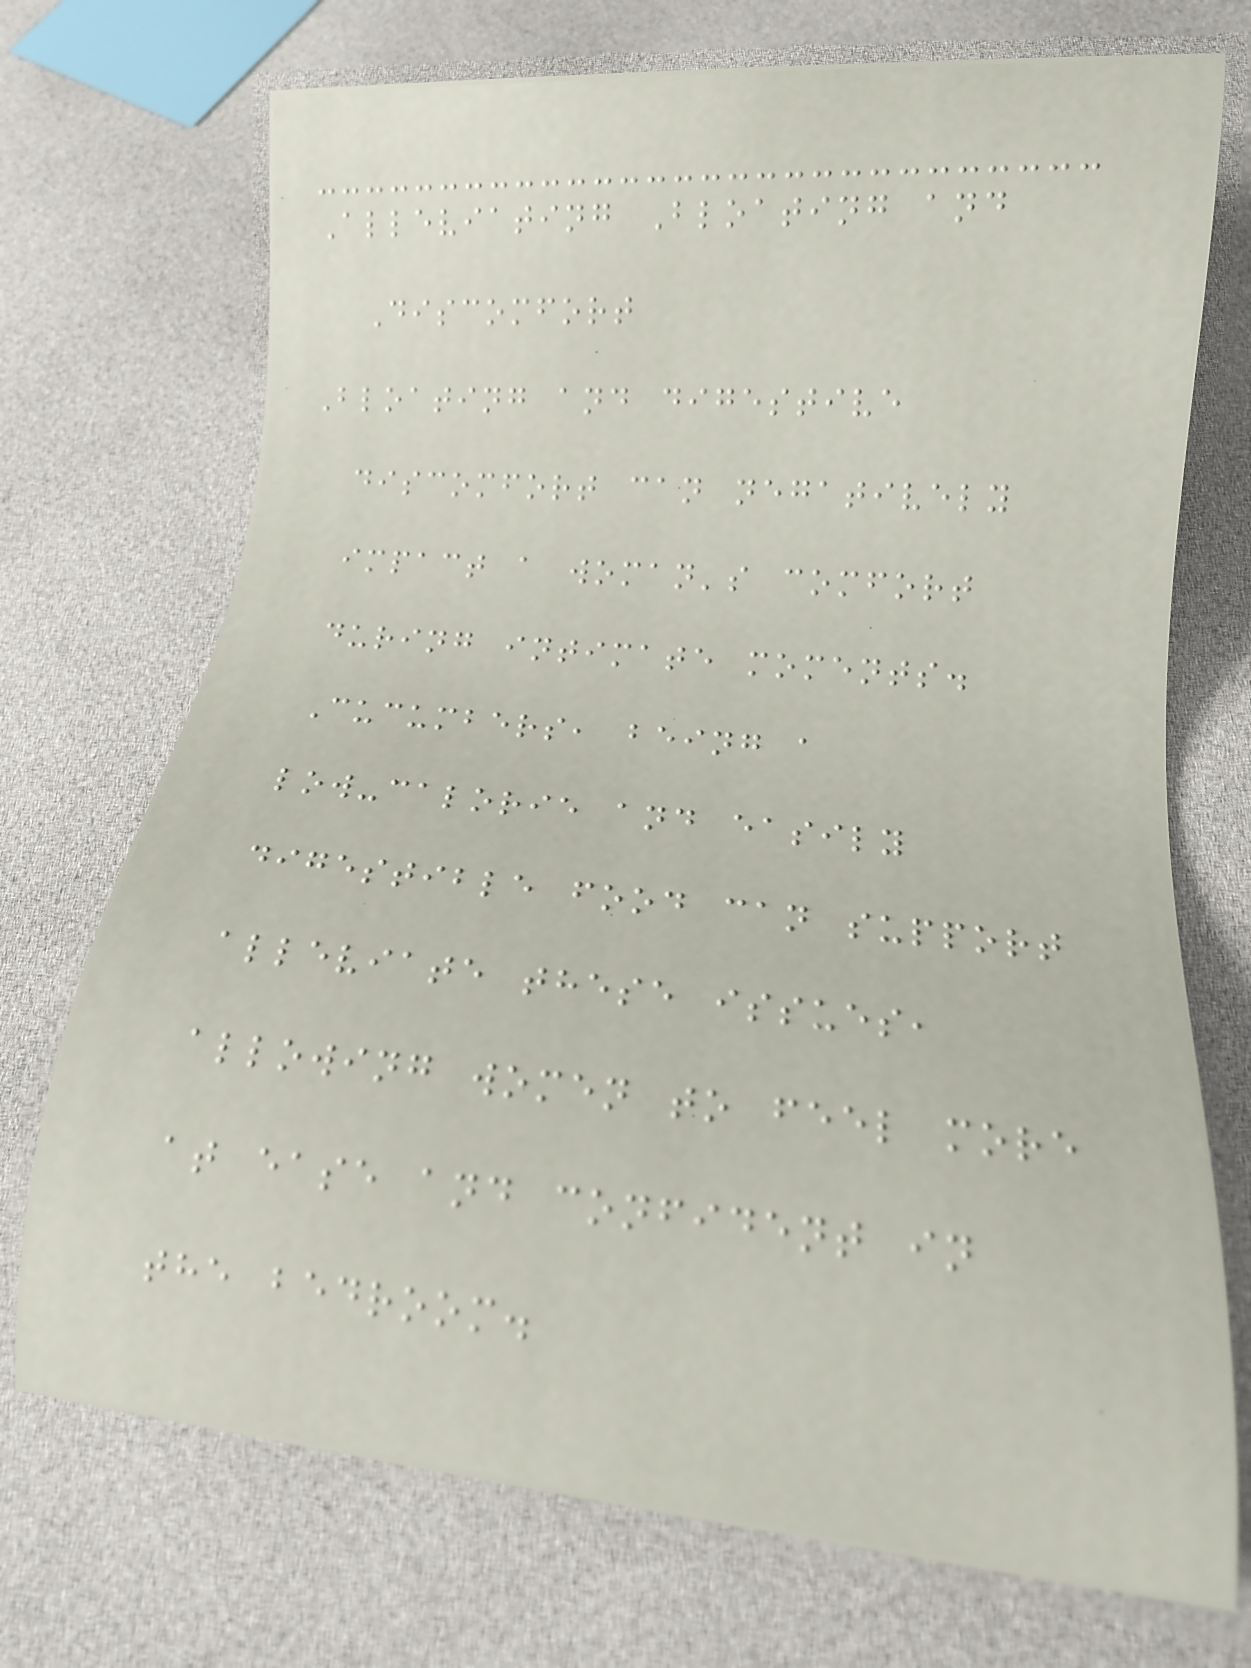Alleviating Bloating and
Discomfort
Bloating and digestive
discomfort can negatively
impact a woman's comfort
during intimate moments.
Cucumbers, being a
low-calorie and easily
digestible food can support
alleviate these issues,
allowing women to feel more
at ease and confident in
the bedroom.
